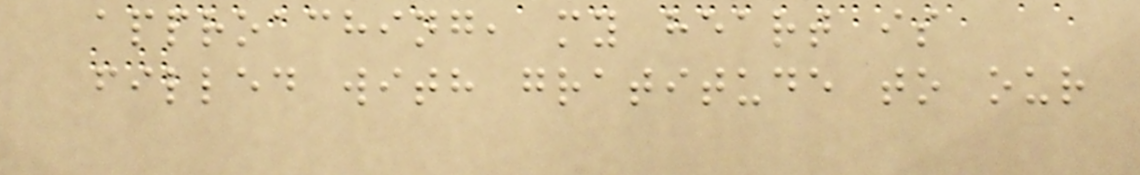approaching, my heart is
filled with gratitude to our
